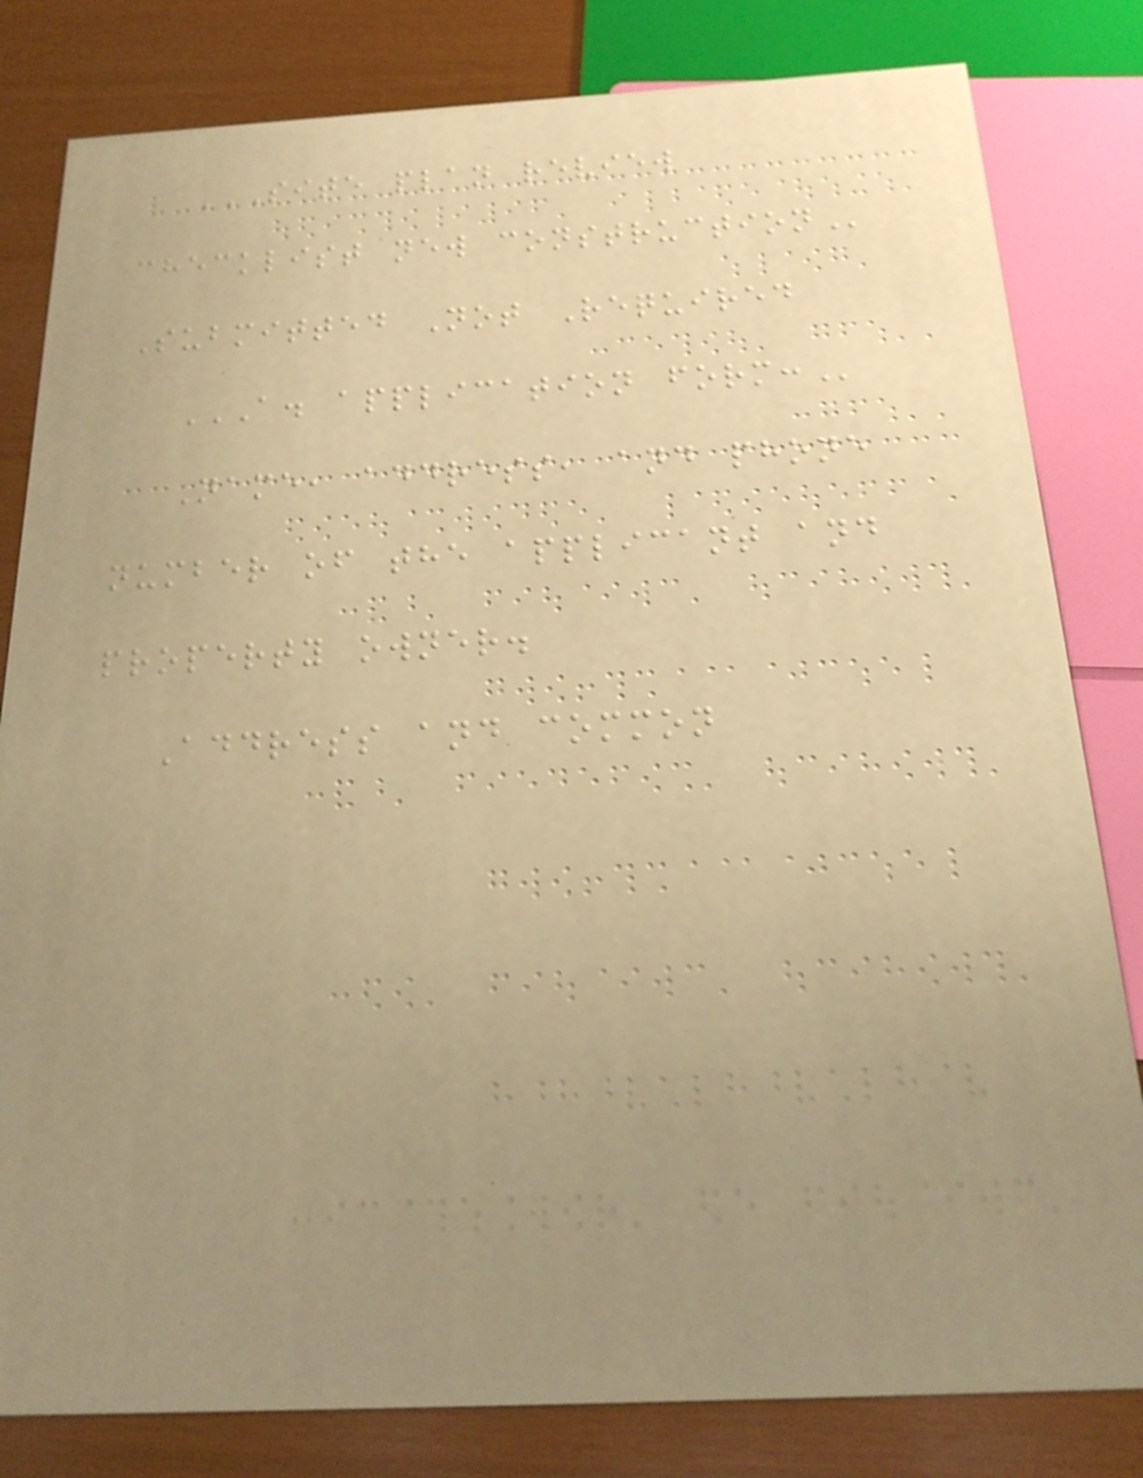SITE PLAN REVIEW
CHECKLIST NEW CONSTRUCTION
Submitted Not Required
A. APPLICATION FORM:
Name, address, and phone
number of the applicant and
property owner.
Address and common
